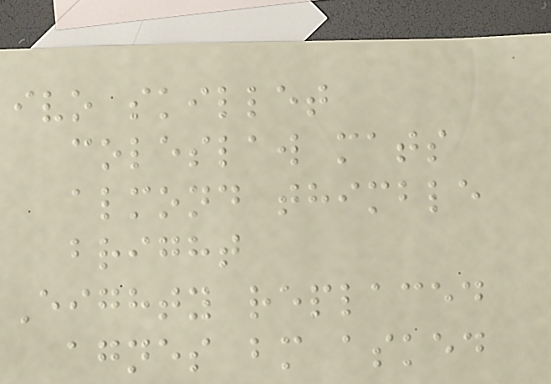ivo skillet
coleslaw mats
almond thimble
bright
Eighty replaced
agnes bm asked
